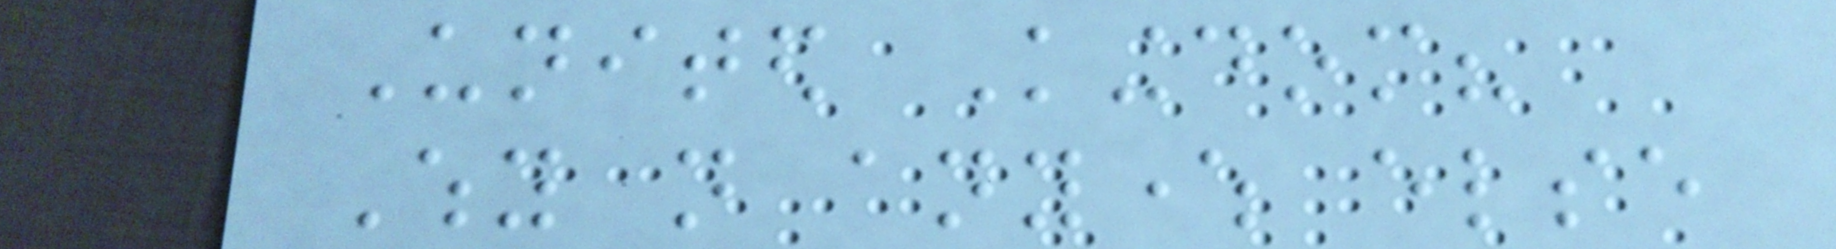United Kingdom?
Why not anywhere else
